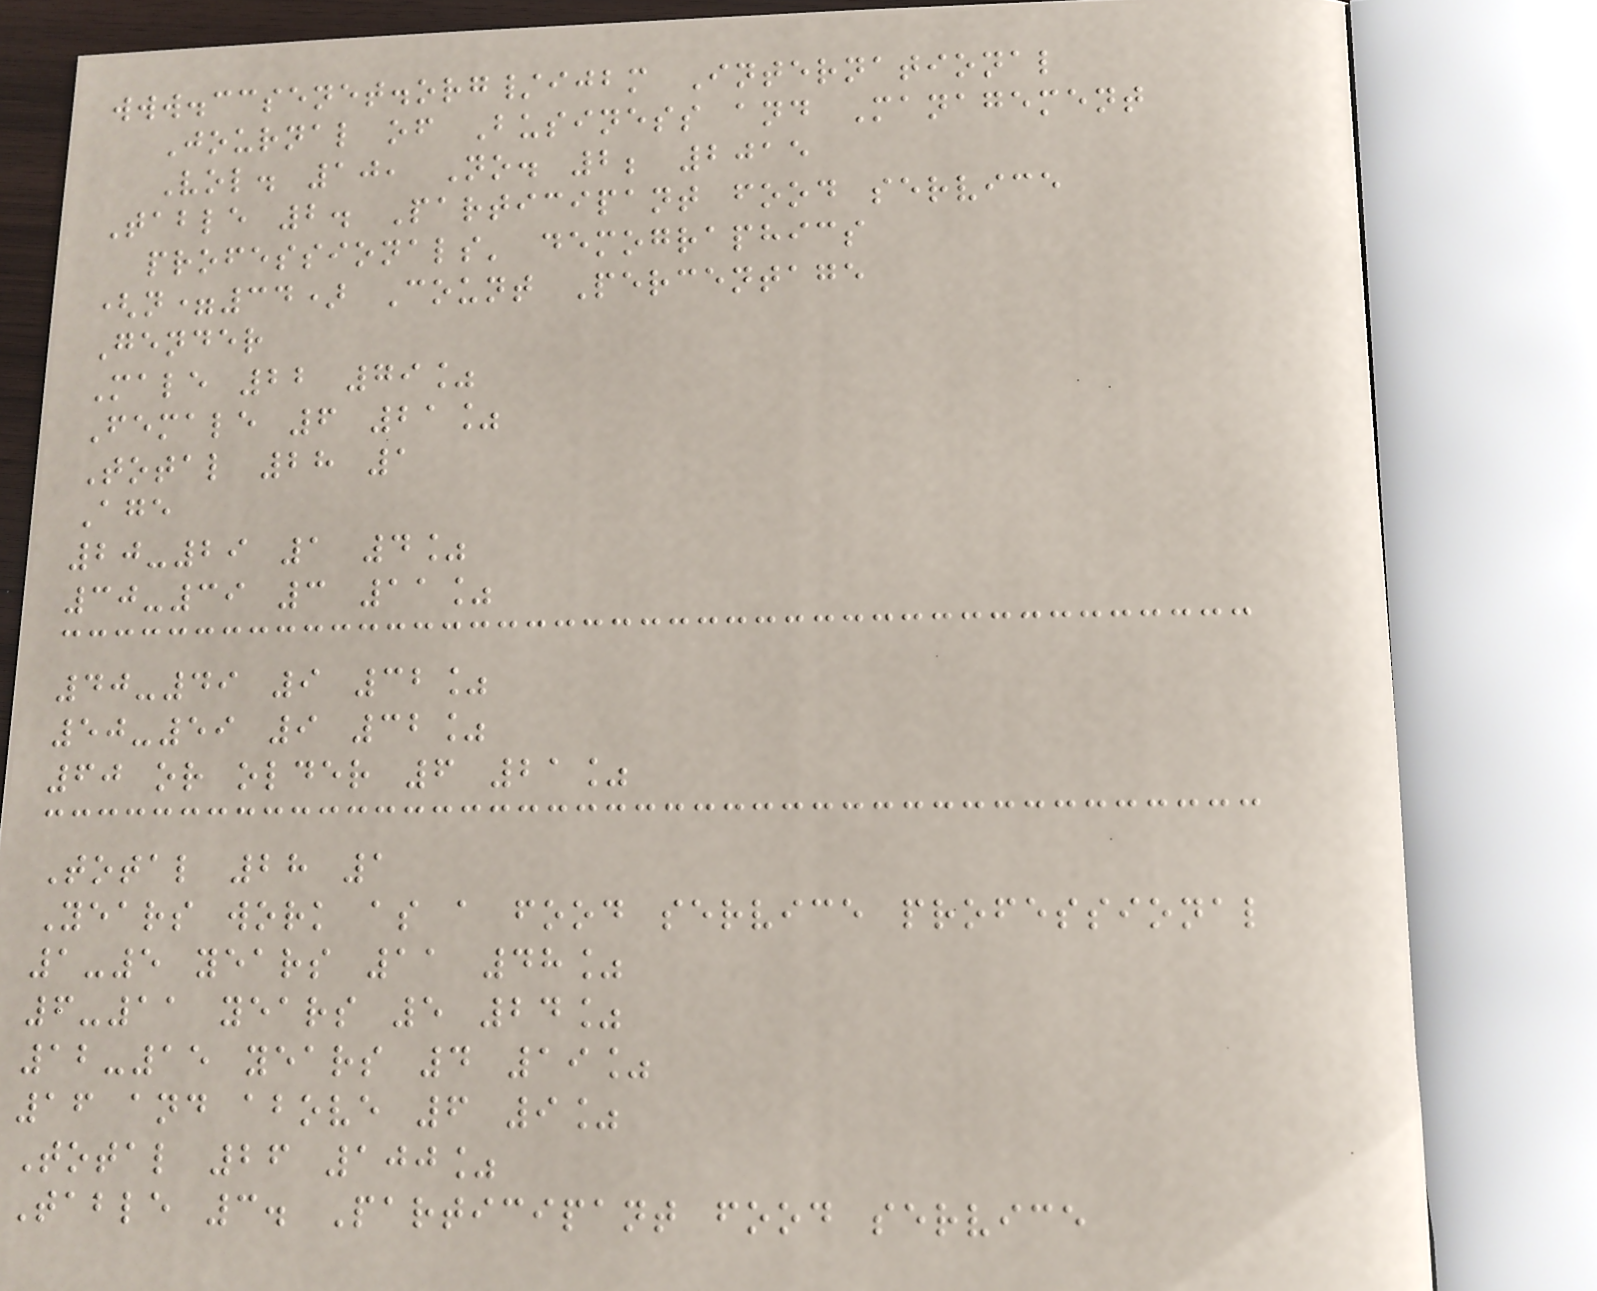www.ccsenet.org/ijbm International
Journal of Business and Management
Vol. 10, No. 2; 2015
Table 2. Participant food service
professionals' demographics
(n=34) Count Percentage
Gender
Male 22 79%
Female 6 21%
Total 28 1
Age
20-29 1 4%
30-39 3 11%
40-49 9 32%
50-59 9 32%
60 or older 6 21%
Total 28 1
Years work as a food service professional
1-5 years 11 48%
6-11 years 5 24%
12-15 years 4 19%
16 and above 6 9%
Total 26 100%
Table 3. Participant food service
